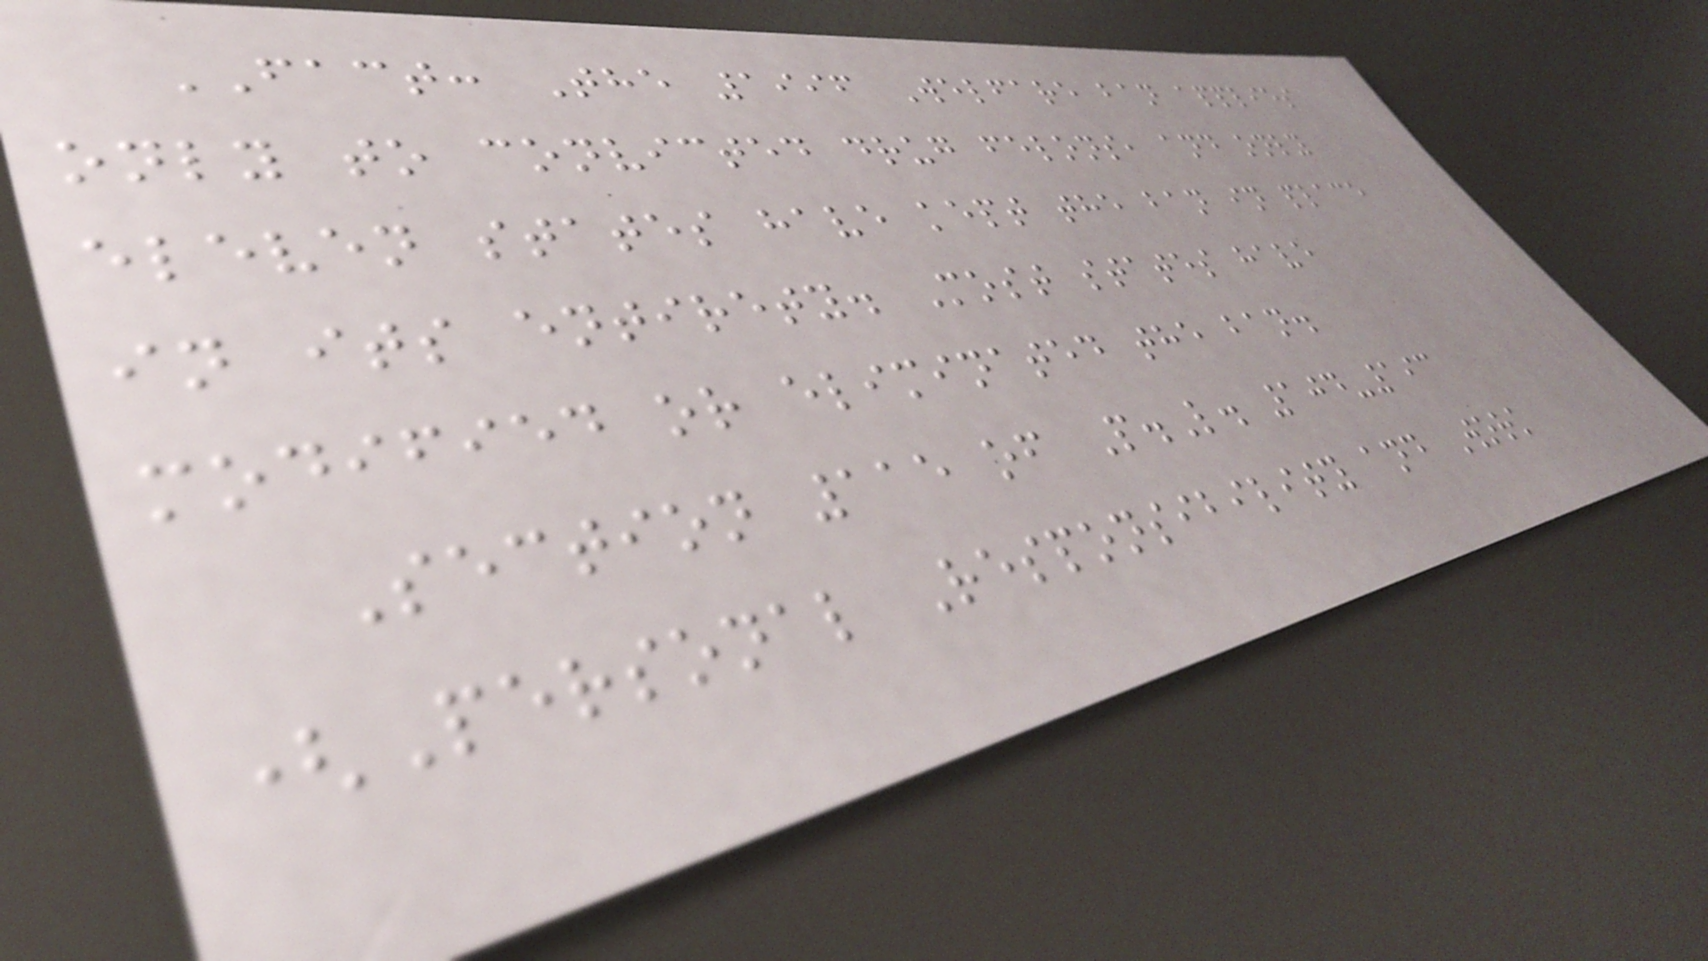FACT: The 1996 Welfare ban applies
only to convicted drug felons, and only
eleven states have kept the ban in place
in its entirety. Most states have
modified or eliminated the ban.
Section 115 of P.L. 104-193
(Personal Responsibility and Work
